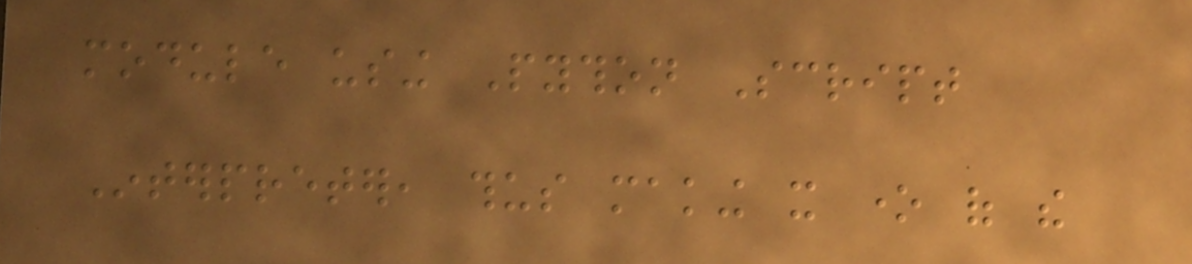module using Python Script
Interpreter, thus making it one of the
